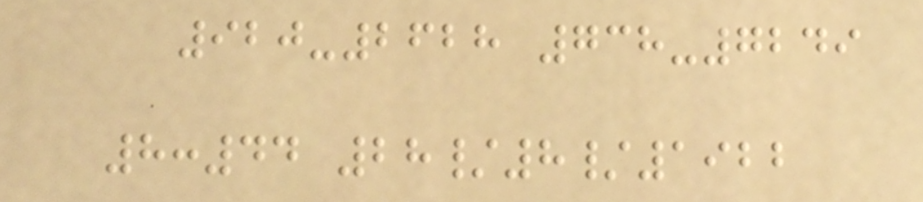920-2628 738-7249
8:44 28/8/1922
